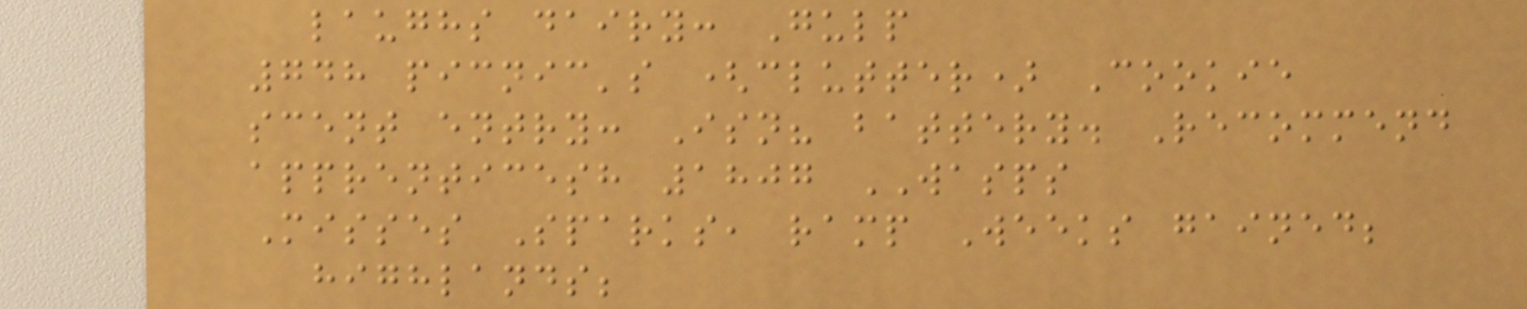laughs dairy: Gulp
748 picnic's (clutter) Cookie
scent entry: Isn? battery. Recommend
apprenticesh 1807 WASPS
Misses Sparks, ramp Weeks gained;
highlands;
